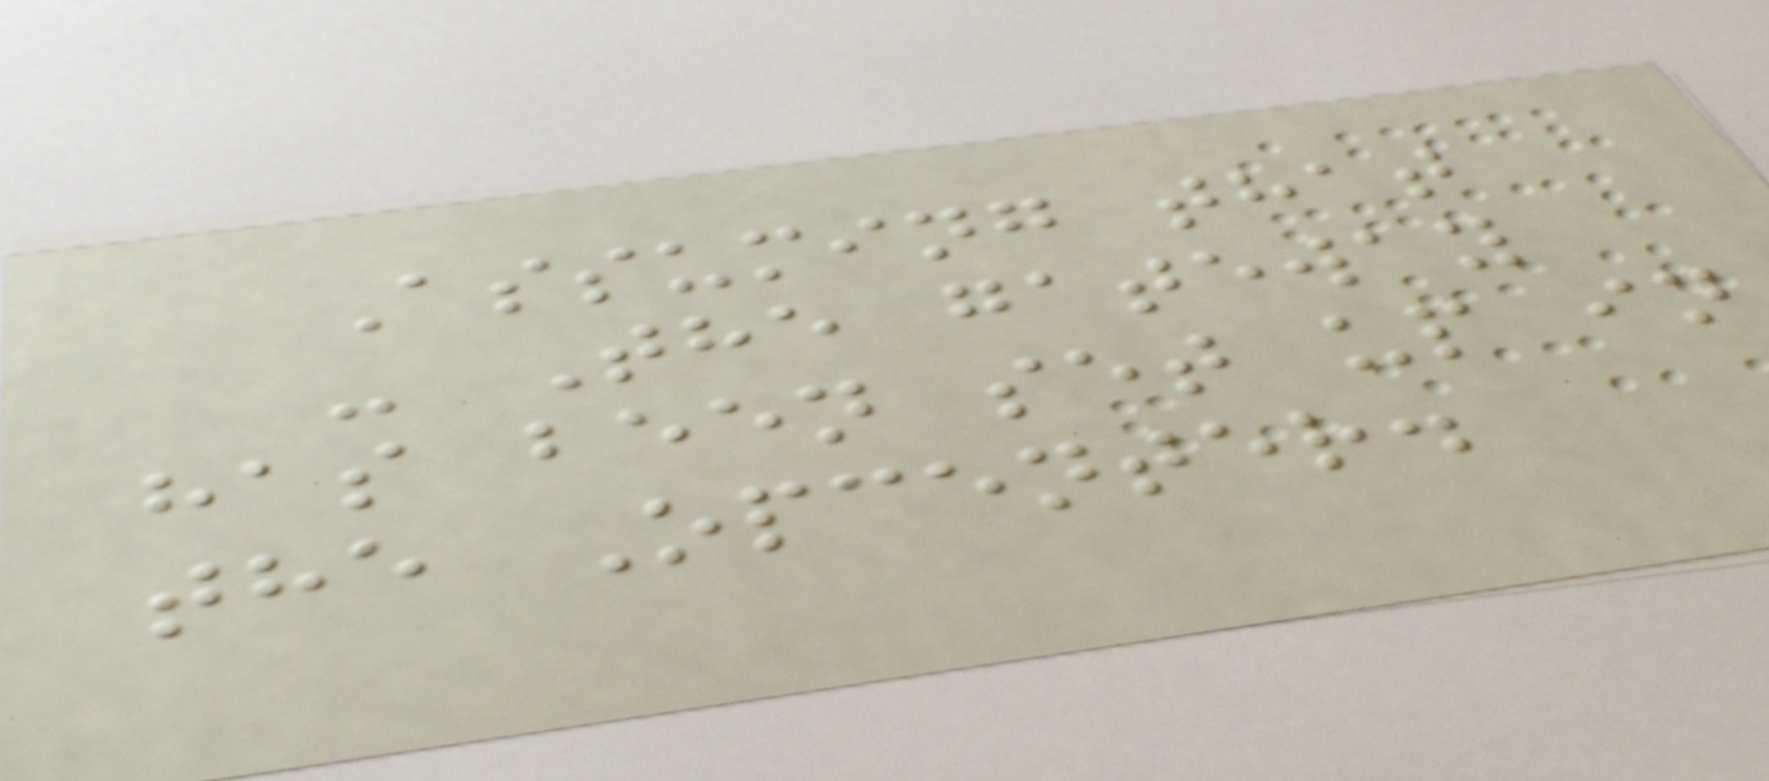Assuming that
- The gateway
has been set up in
the Opcenter.
